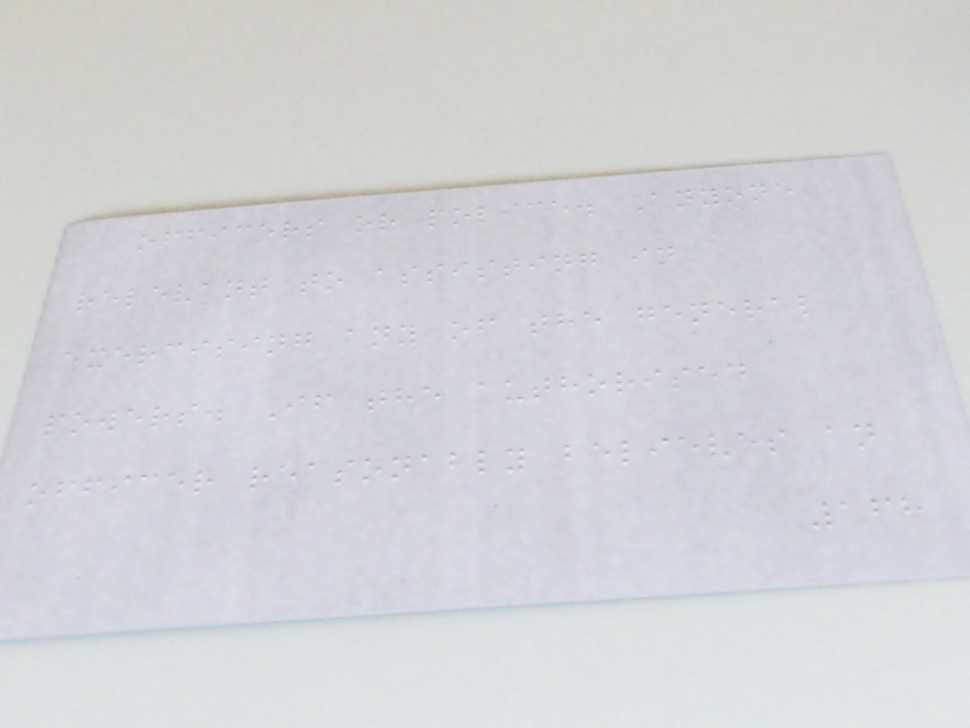officers or police. Anyone
relevant to assisting in
exercising any of the general
powers. If the authorised
officer reasonably believes an
168
